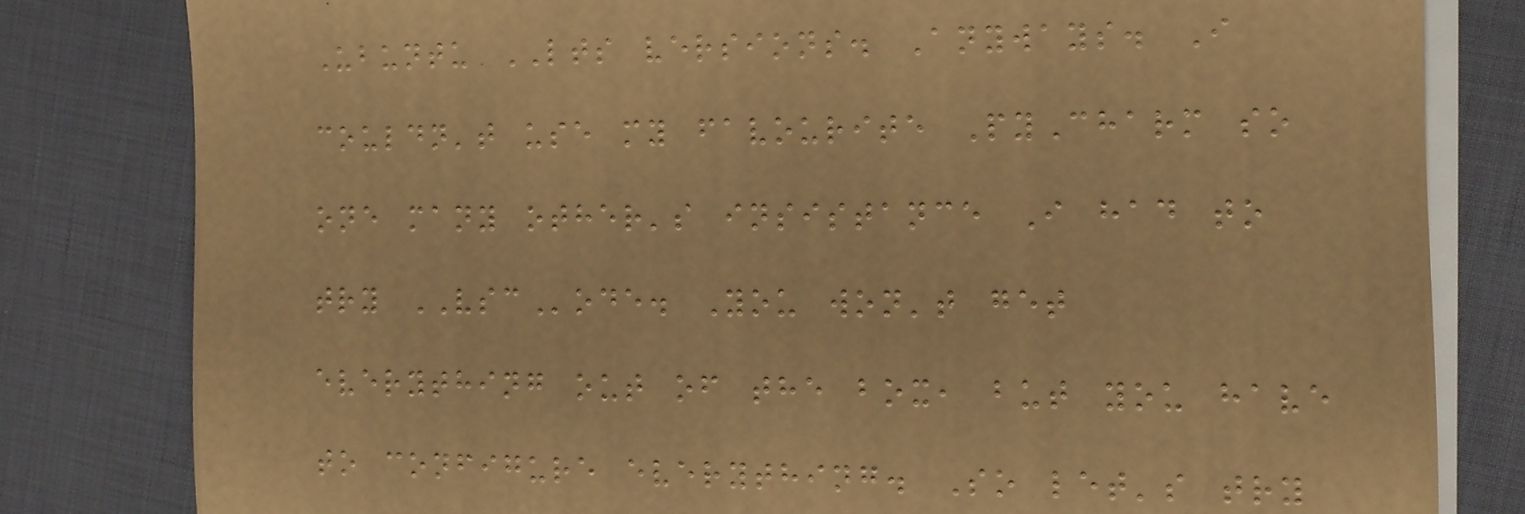Ubuntu LTS versions. Anyways. I
couldn't use my favourite PyCharm so
one many other's insistance I had to
try VSCode. You won't get
everything out of the box, but you have
to configure everything. So let's try
